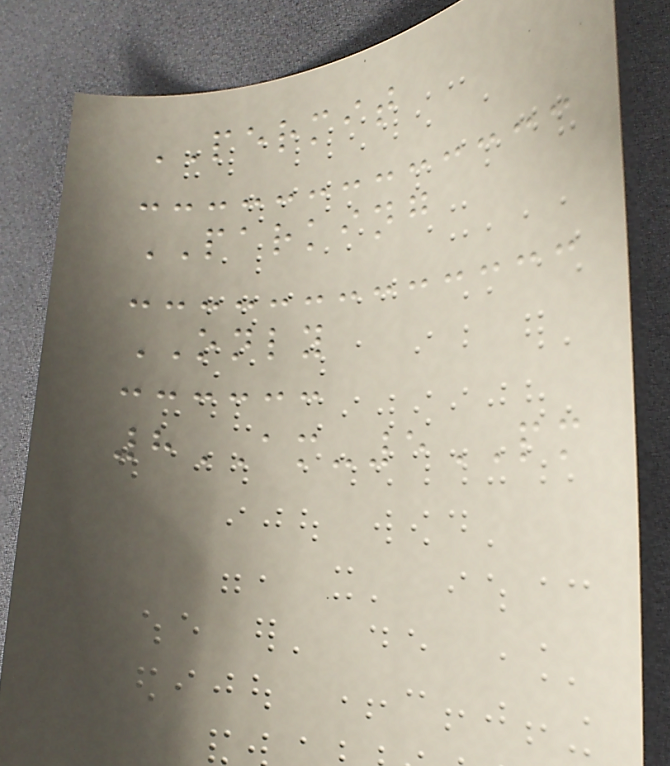PERMIT
PARKING
ONLY
8AM-5PM
